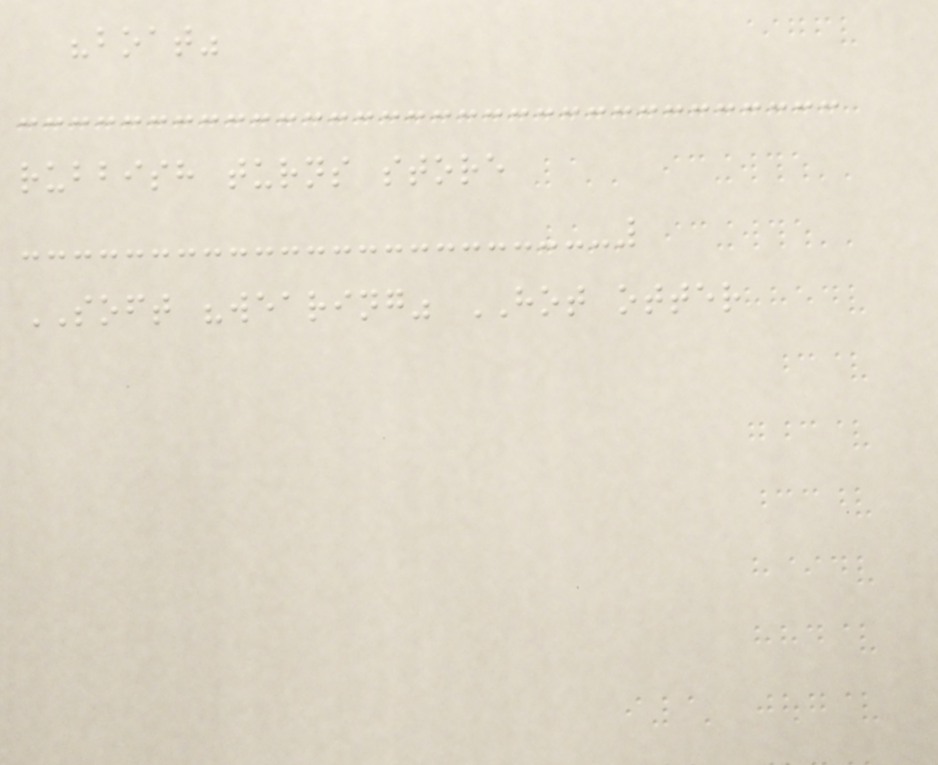"boat"
rubbish turns store
SOFT "wearing" HOT otter
